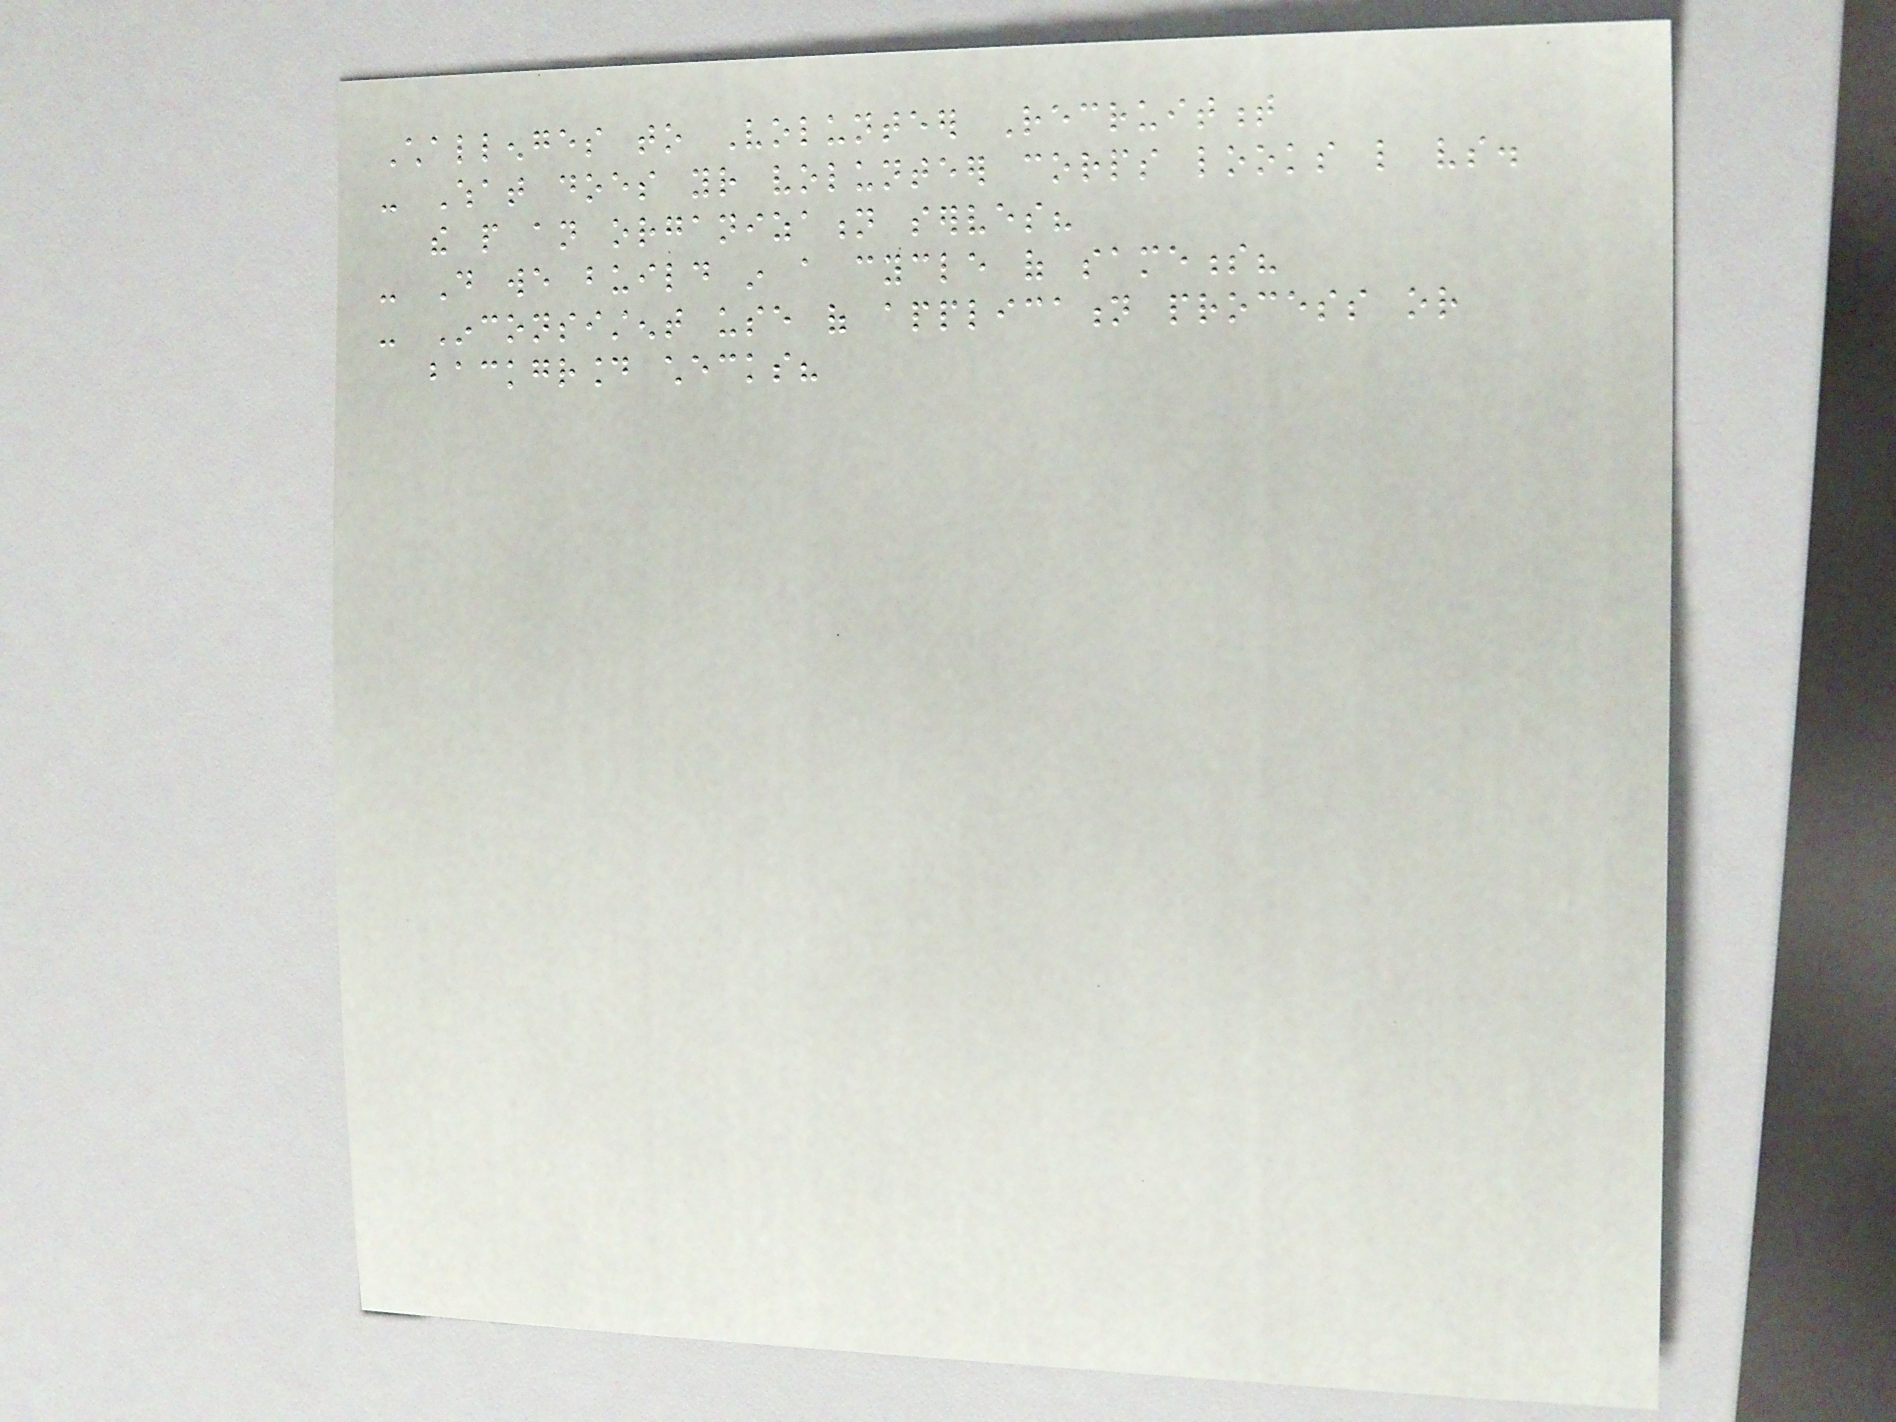Challenges to Volunteer Recruitment
- What does your volunteer corps looks like vs.
the people an organization serves?
- Do we build in a cycle of sameness?
- Inconsistent use of application process or
background checks?
